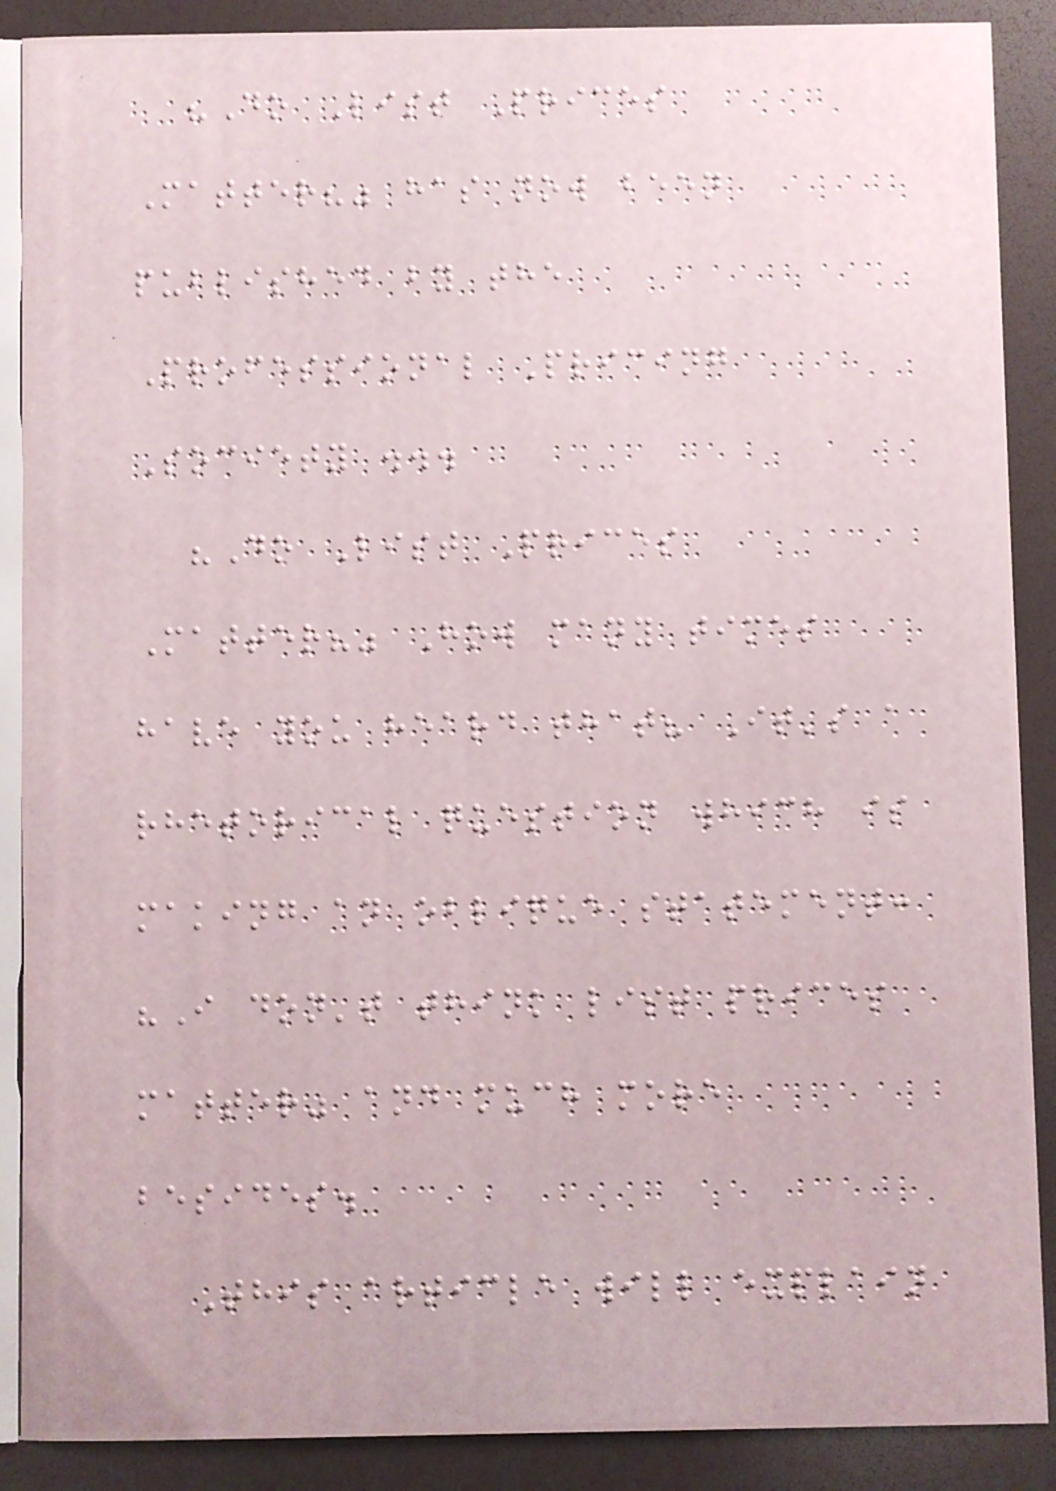"Do List Prices
Matter?" has now been
published by the
Professional Pricing
Society ...
"Do List Prices
Matter?" How many times
have you heard that? It's a
rhetorical question which is
making an oblique statement:
"I don't think list prices
matter" and much more
besides.
This article will explain
